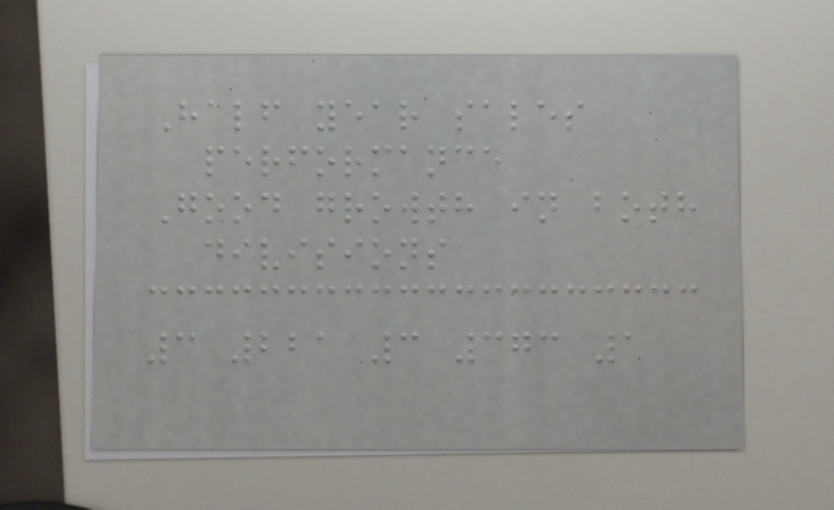Half year sales
performance
Good growth in both
divisions
3 221 3 373 1
